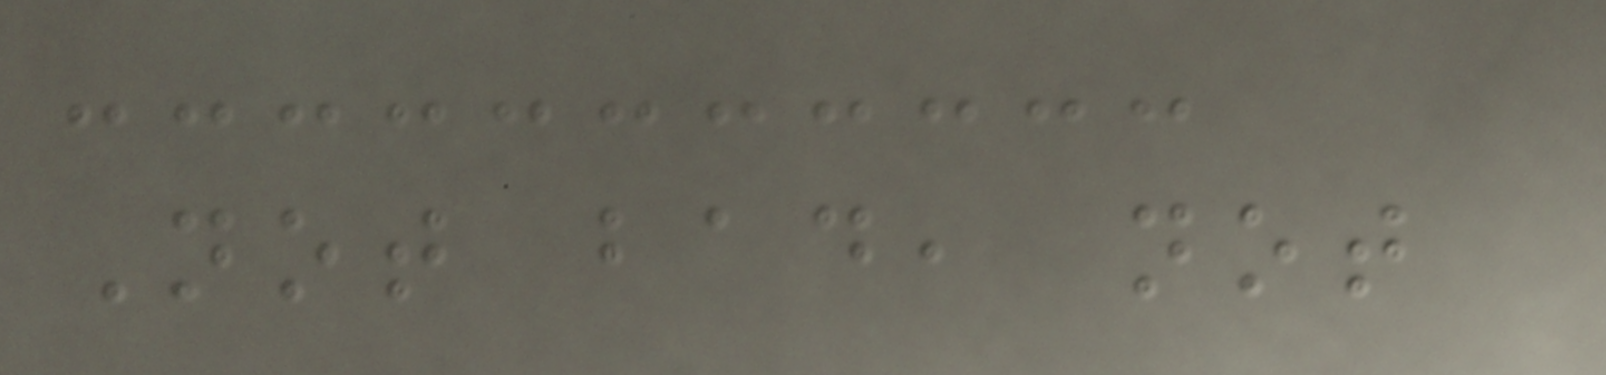Not bad, not
